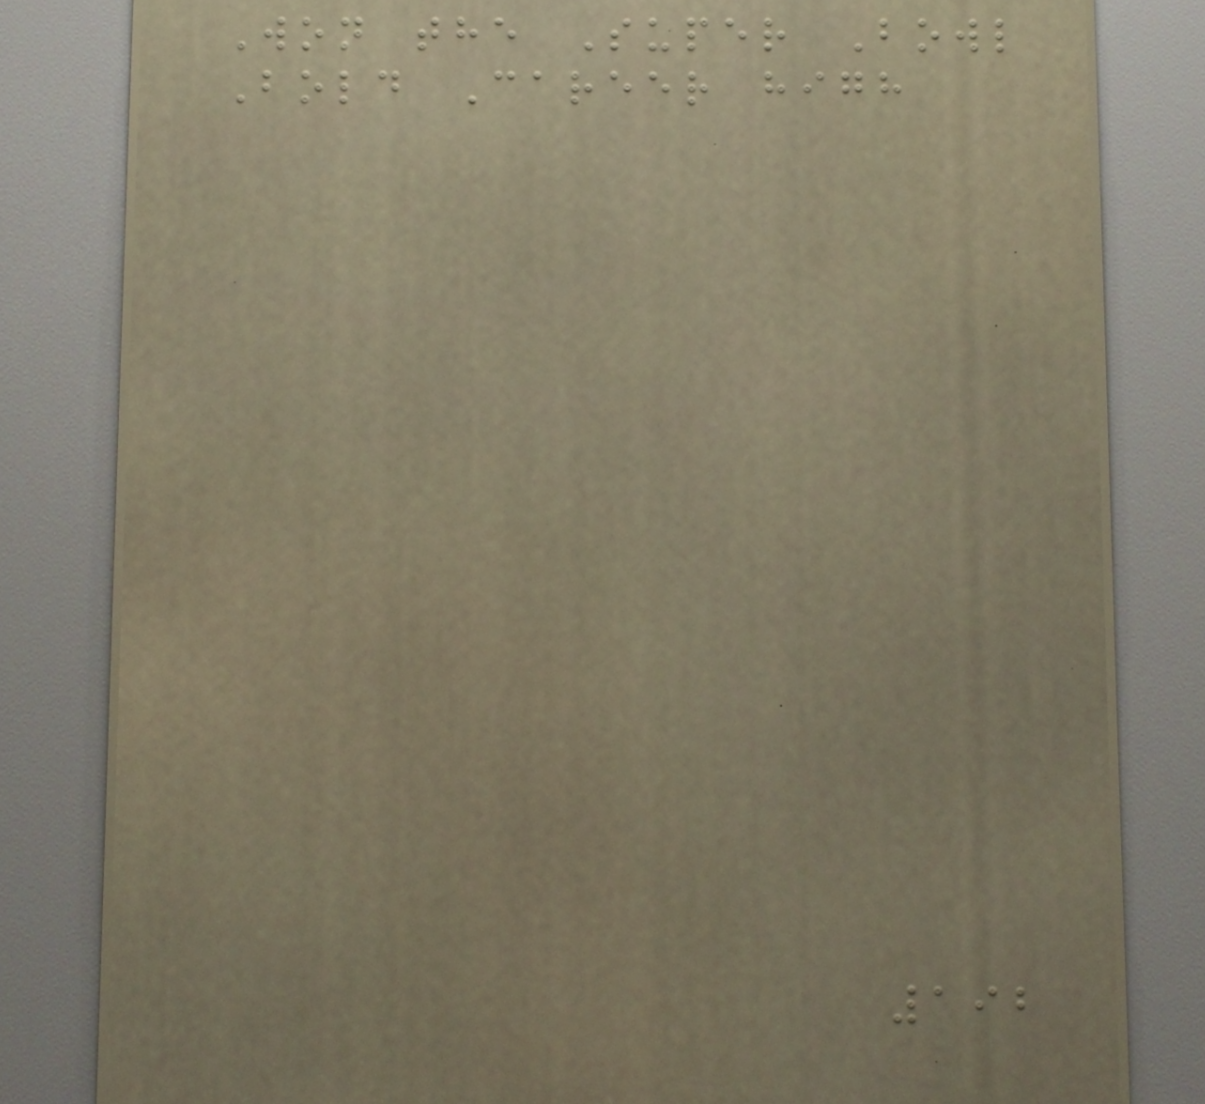Won the Super Bowl
Bold Career high
192
